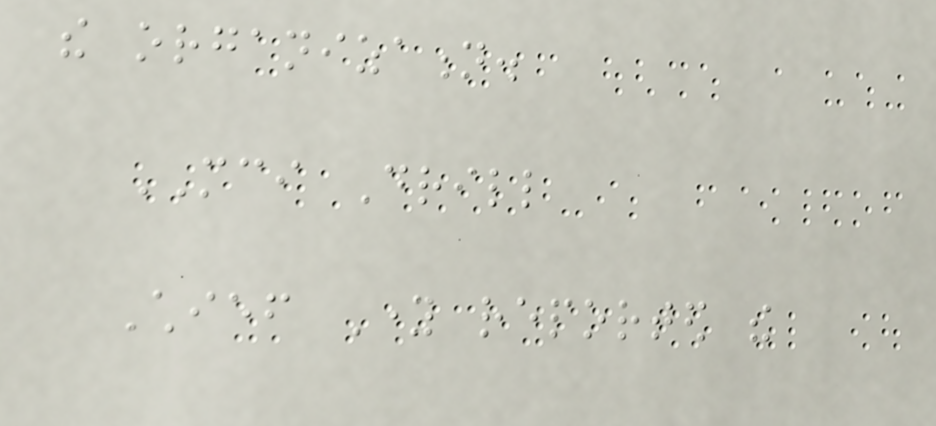the organization.
MCI Drill
Chief Young reported the
